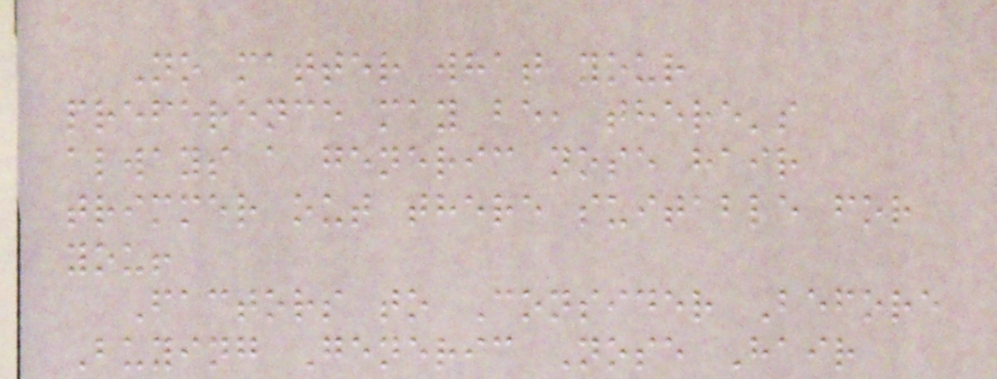No matter what your
preference may be, there's
always a generic nose hair
trimmer out there suitable for
you!
Factors to Consider Before
Buying Generic Nose Hair
